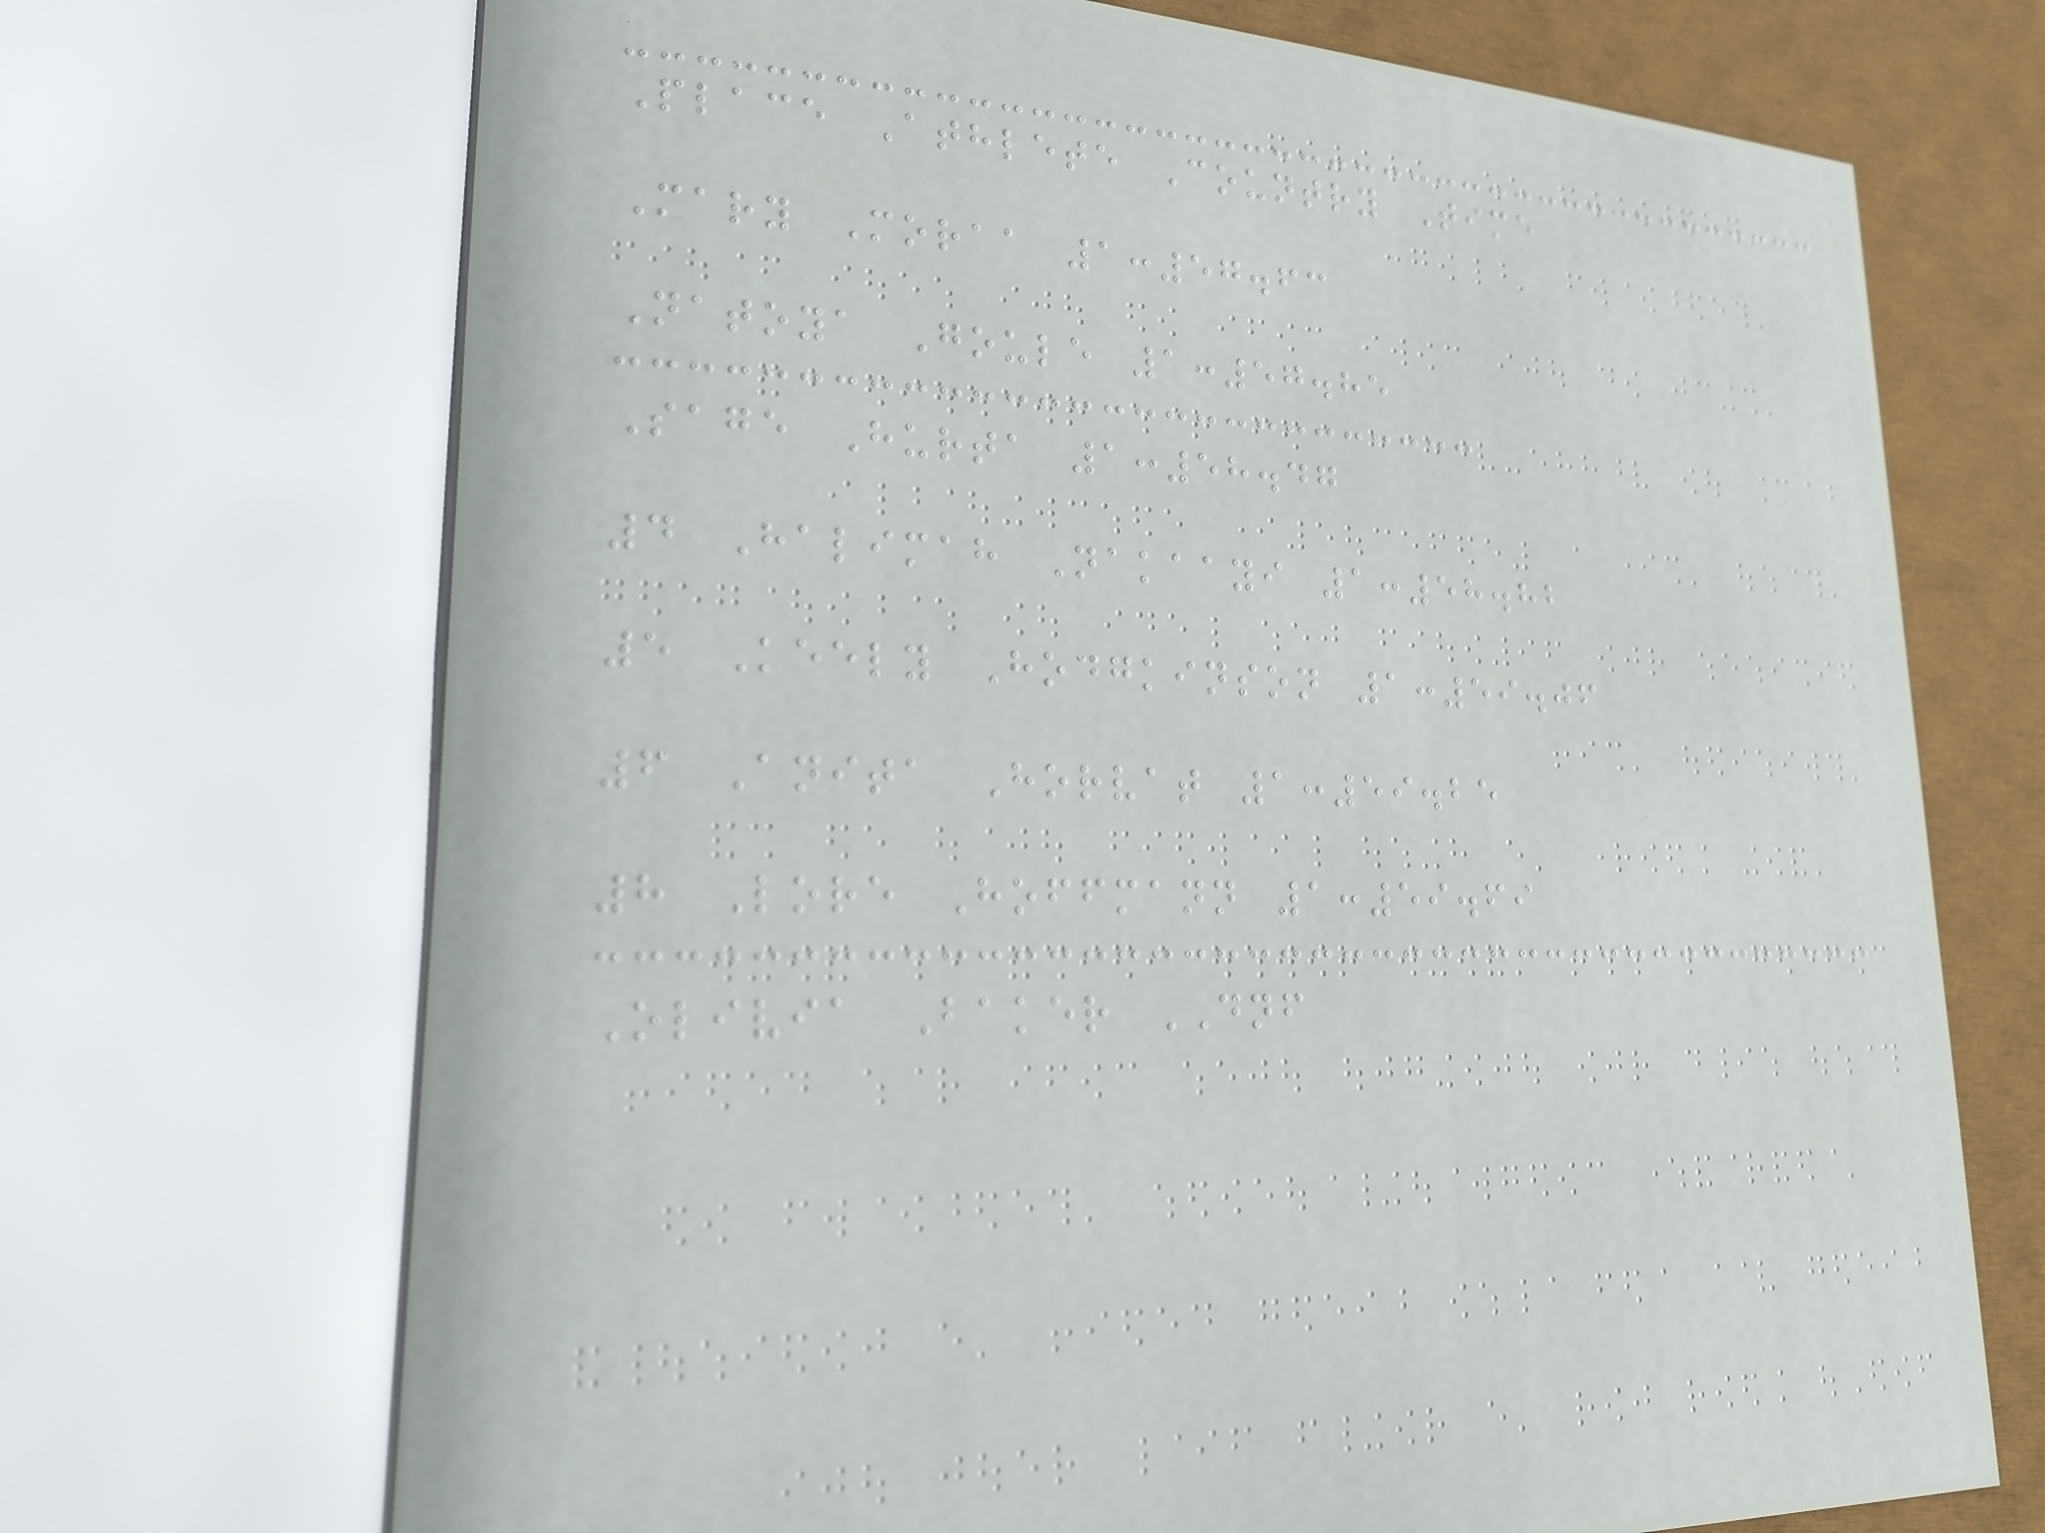Place Athlete Country Time
Mary Moraa 1:57.63
Natoya Goule 1:57.85
Sage Hurta 1:58.47
4 Halimah Nakaayi 1:58.82
5 Keely Hodgkinson 1:59.06
6 Anita Horvat 1:59.25
8 Lore Hoffmann 1:59.69
Olivia Baker DNF
